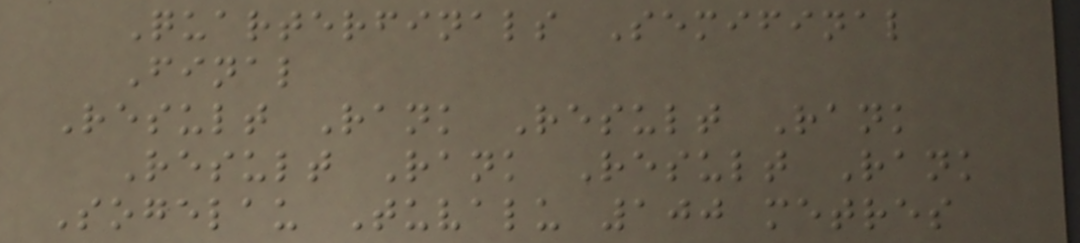Quarterfinals Semifinal
Final
Result Rank Result Rank
Result Rank Result Rank
Sogelau Tuvalu 100 metres
